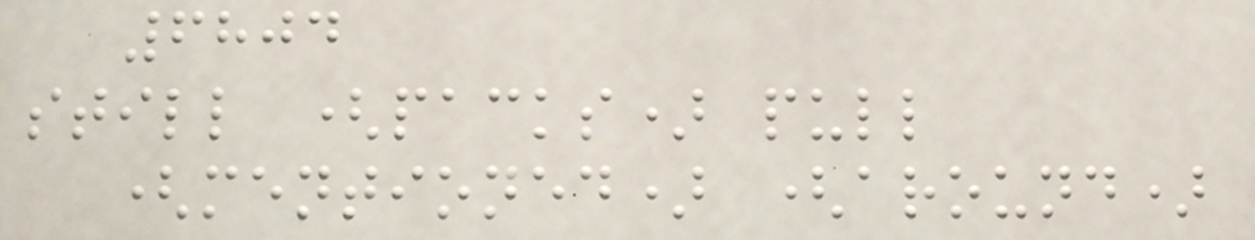6804
still (packs) pull
(mentioned) (around)
